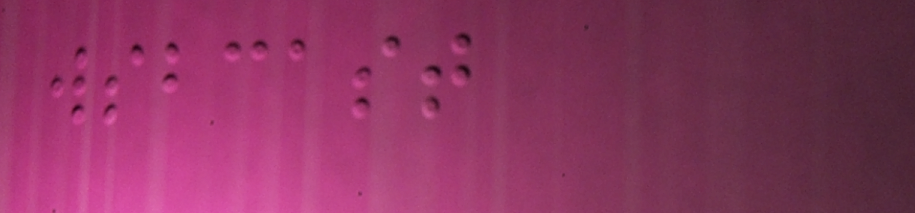wsbcast
